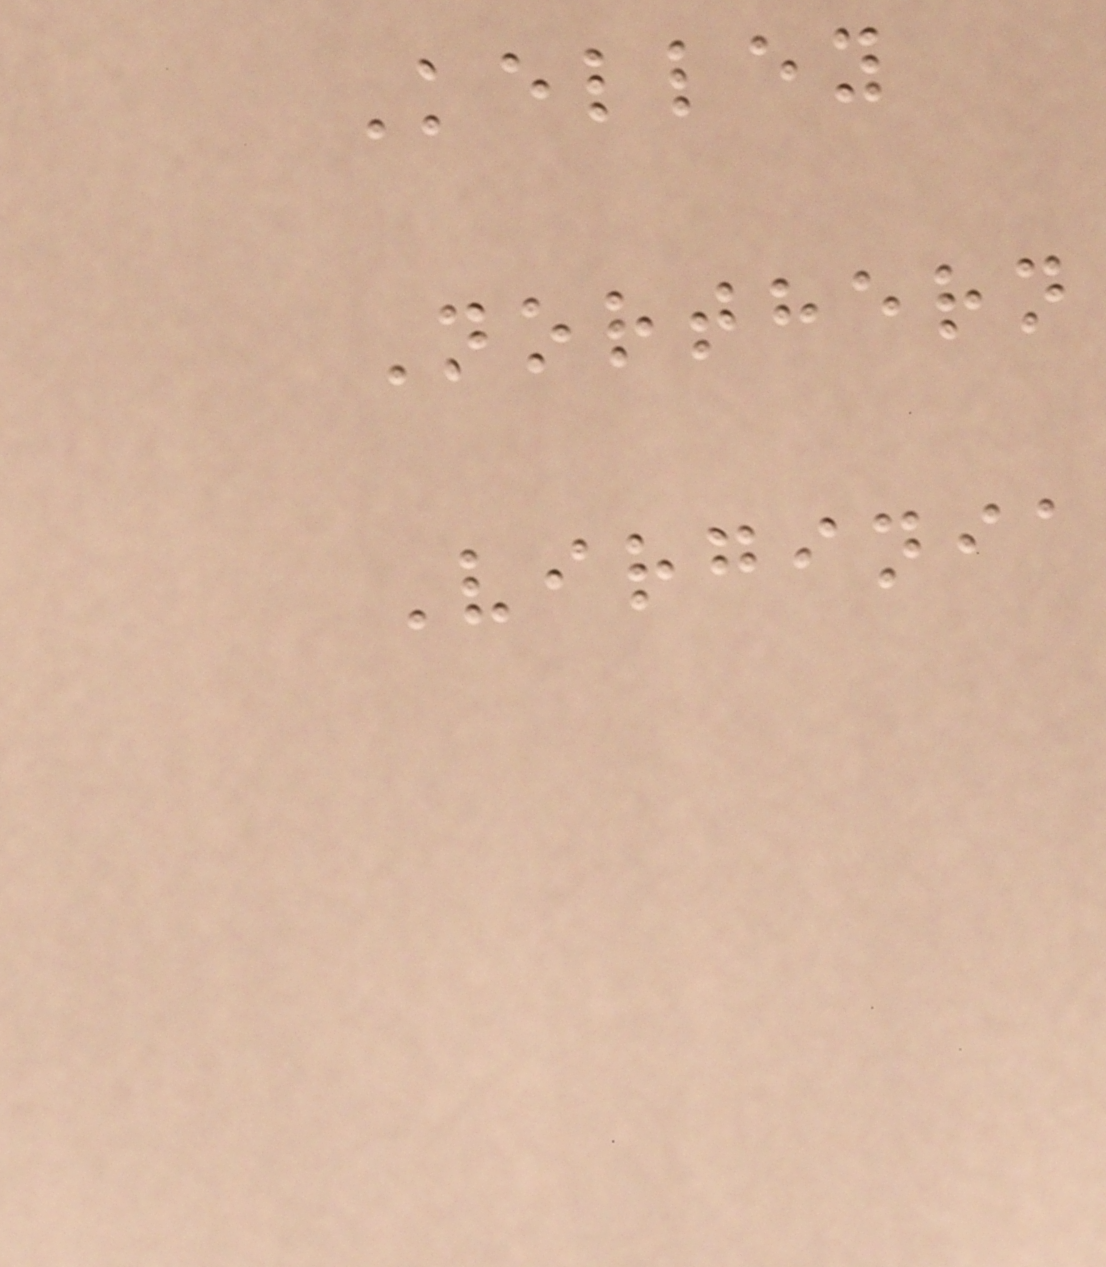Kelley
Northern
Virginia
